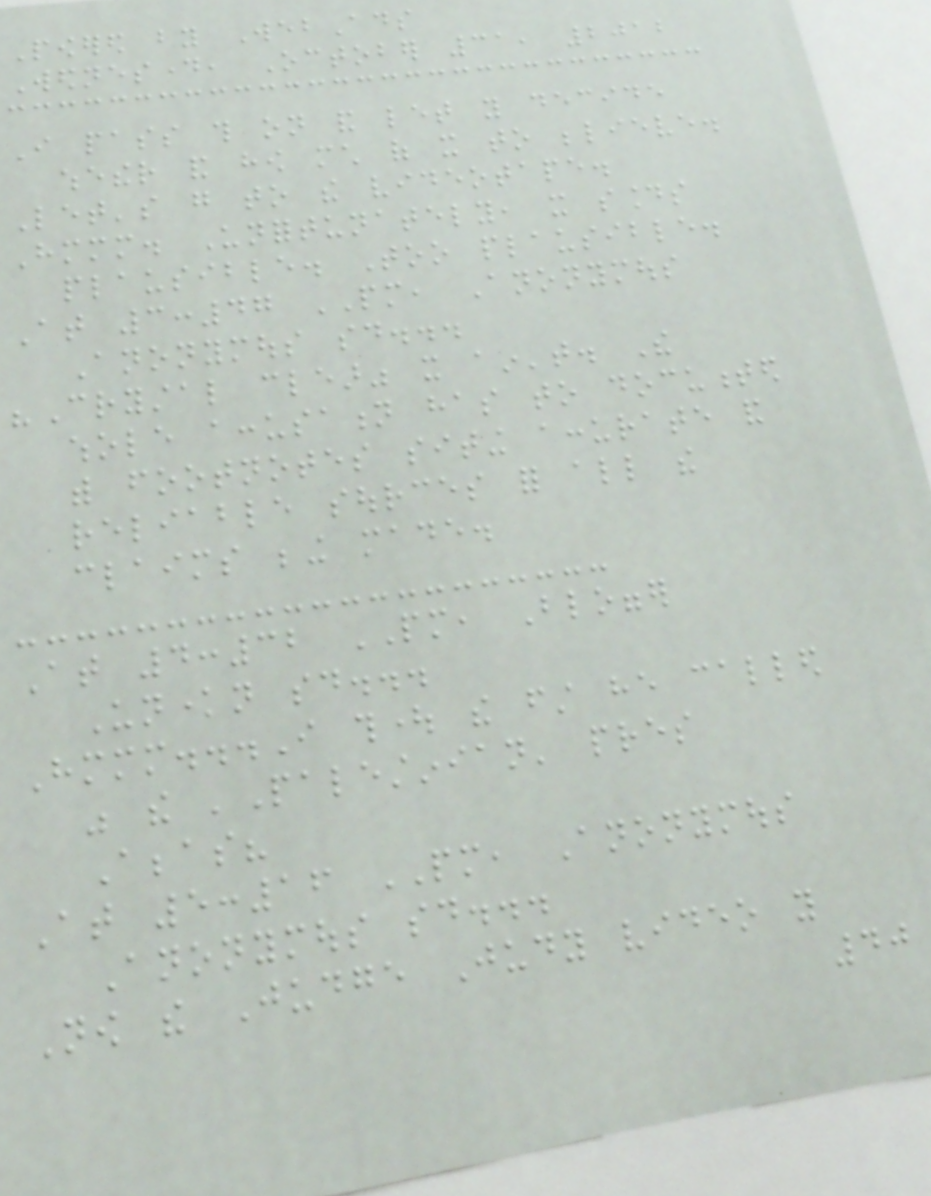Powered by WebAds
Wednesday, October 31, 2012
I pass this on and let you decide
whether and how much of it to believe.
Let's go to the videotape.
Hmmm. Unfortunately, it sounds
plausible. Too plausible.
At 3:47 PM, Anonymous
Anonymous said...
"Crystal clear" it ain't. The
whole accusation has to documented
with footnotes siting accurate and
reliable sources for all the
claims being made.
At 4:32 PM, Blogger
Unknown said...
Hmmm...I thought the first he called
was the 'Palestinian' pres
Abbas?
At 5:16 PM, Anonymous
Anonymous said...
Now the Judge Judy video you
40
